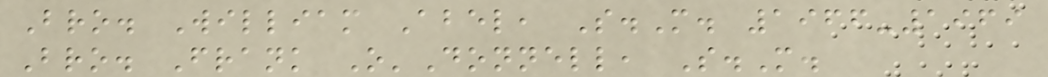Bro. William Abel, S.M. 1966-1969
Bro. Frank O'Donnell, S.M.
